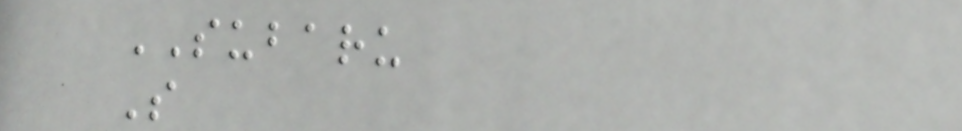SUBARU
S
